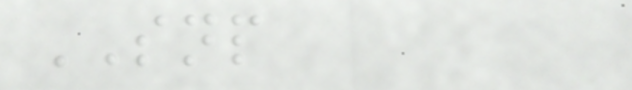SNP
